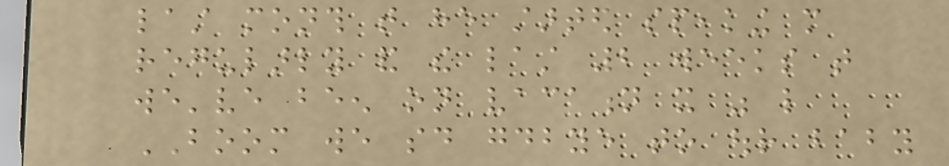last month that he started speaking more
regularly and the last 2 weeks that
we've been on vacation it was like
BOOM we said goodbye to our baby
